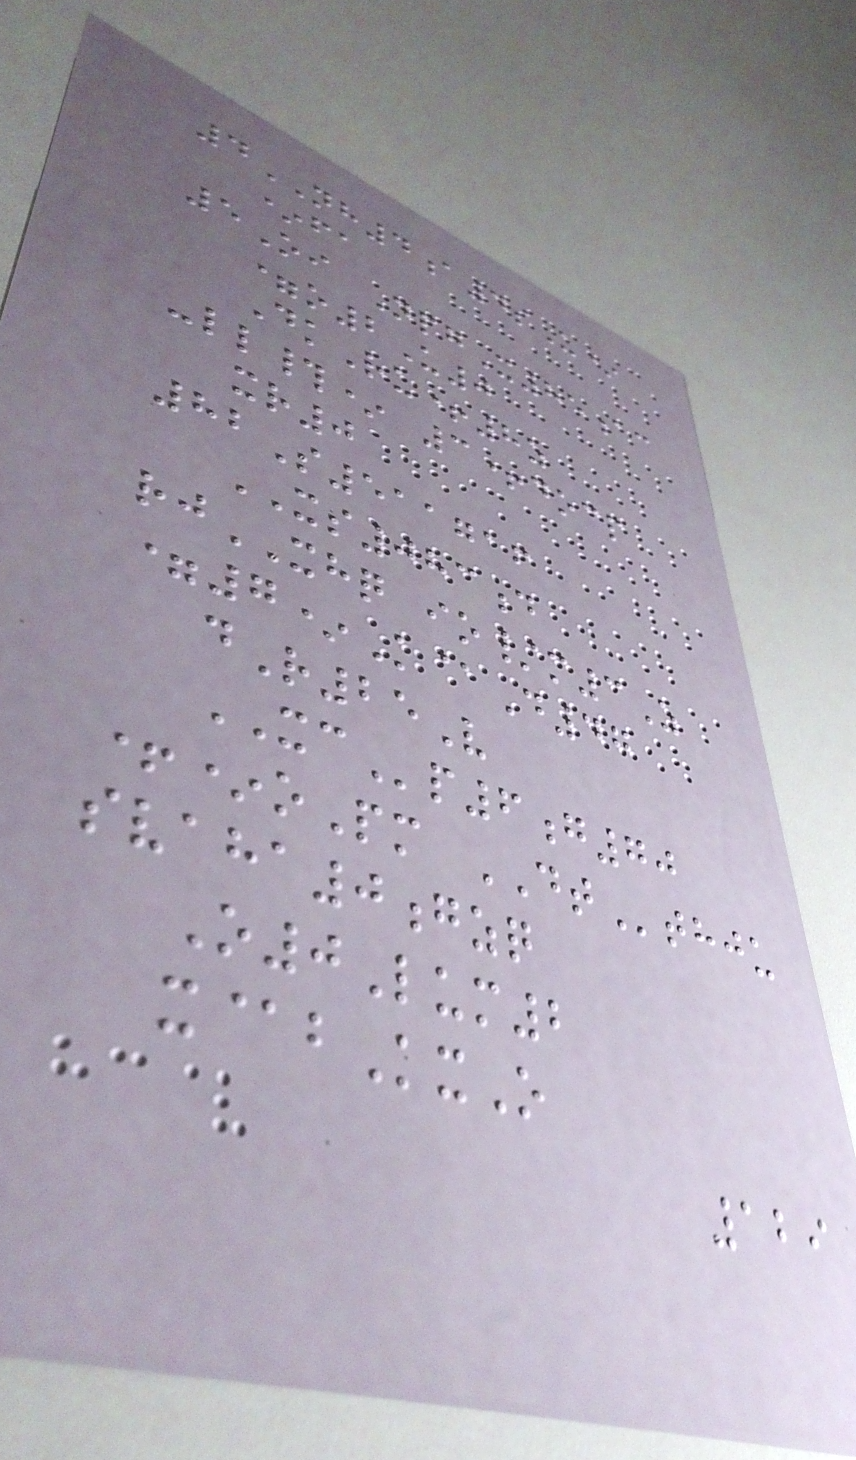4NH4a4sU*
*fa
5Oi NpgX85ac
=o2U0
DkRu+8z
-ll#* 3+docp
xr0
82S511716
XS083d
rjXHQ io/m3Z
=7*K@D47
dR25V
XCp6g70
+*oPm DTthju
svaha0gzq
O0Lum2
x@bKxO
129
